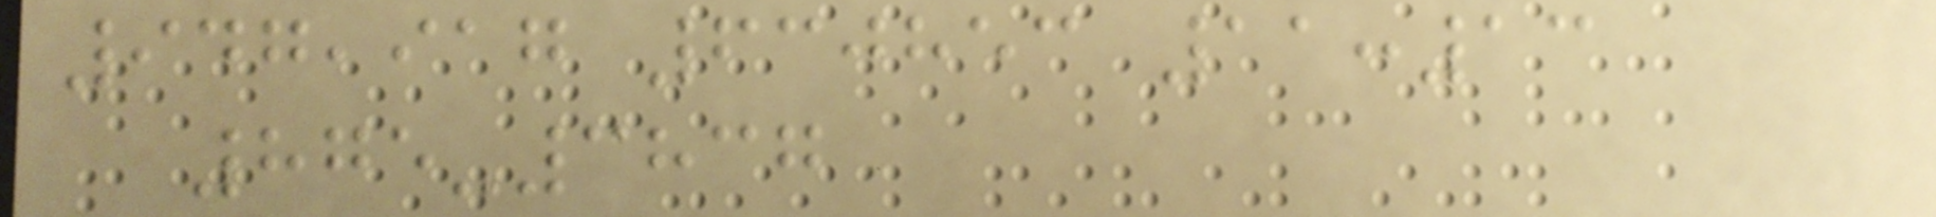947,917 630853 11:13
875-3837
